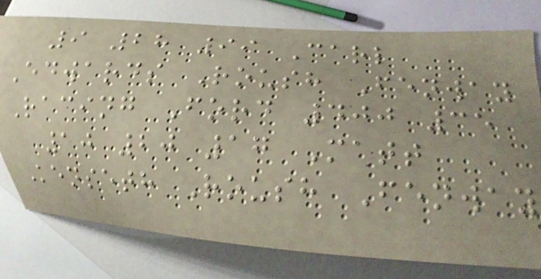9 28 99 Carl
Edwards Roush Fenway
Racing Ford 400 35
10 20 17 Matt
Kenseth Roush Fenway
